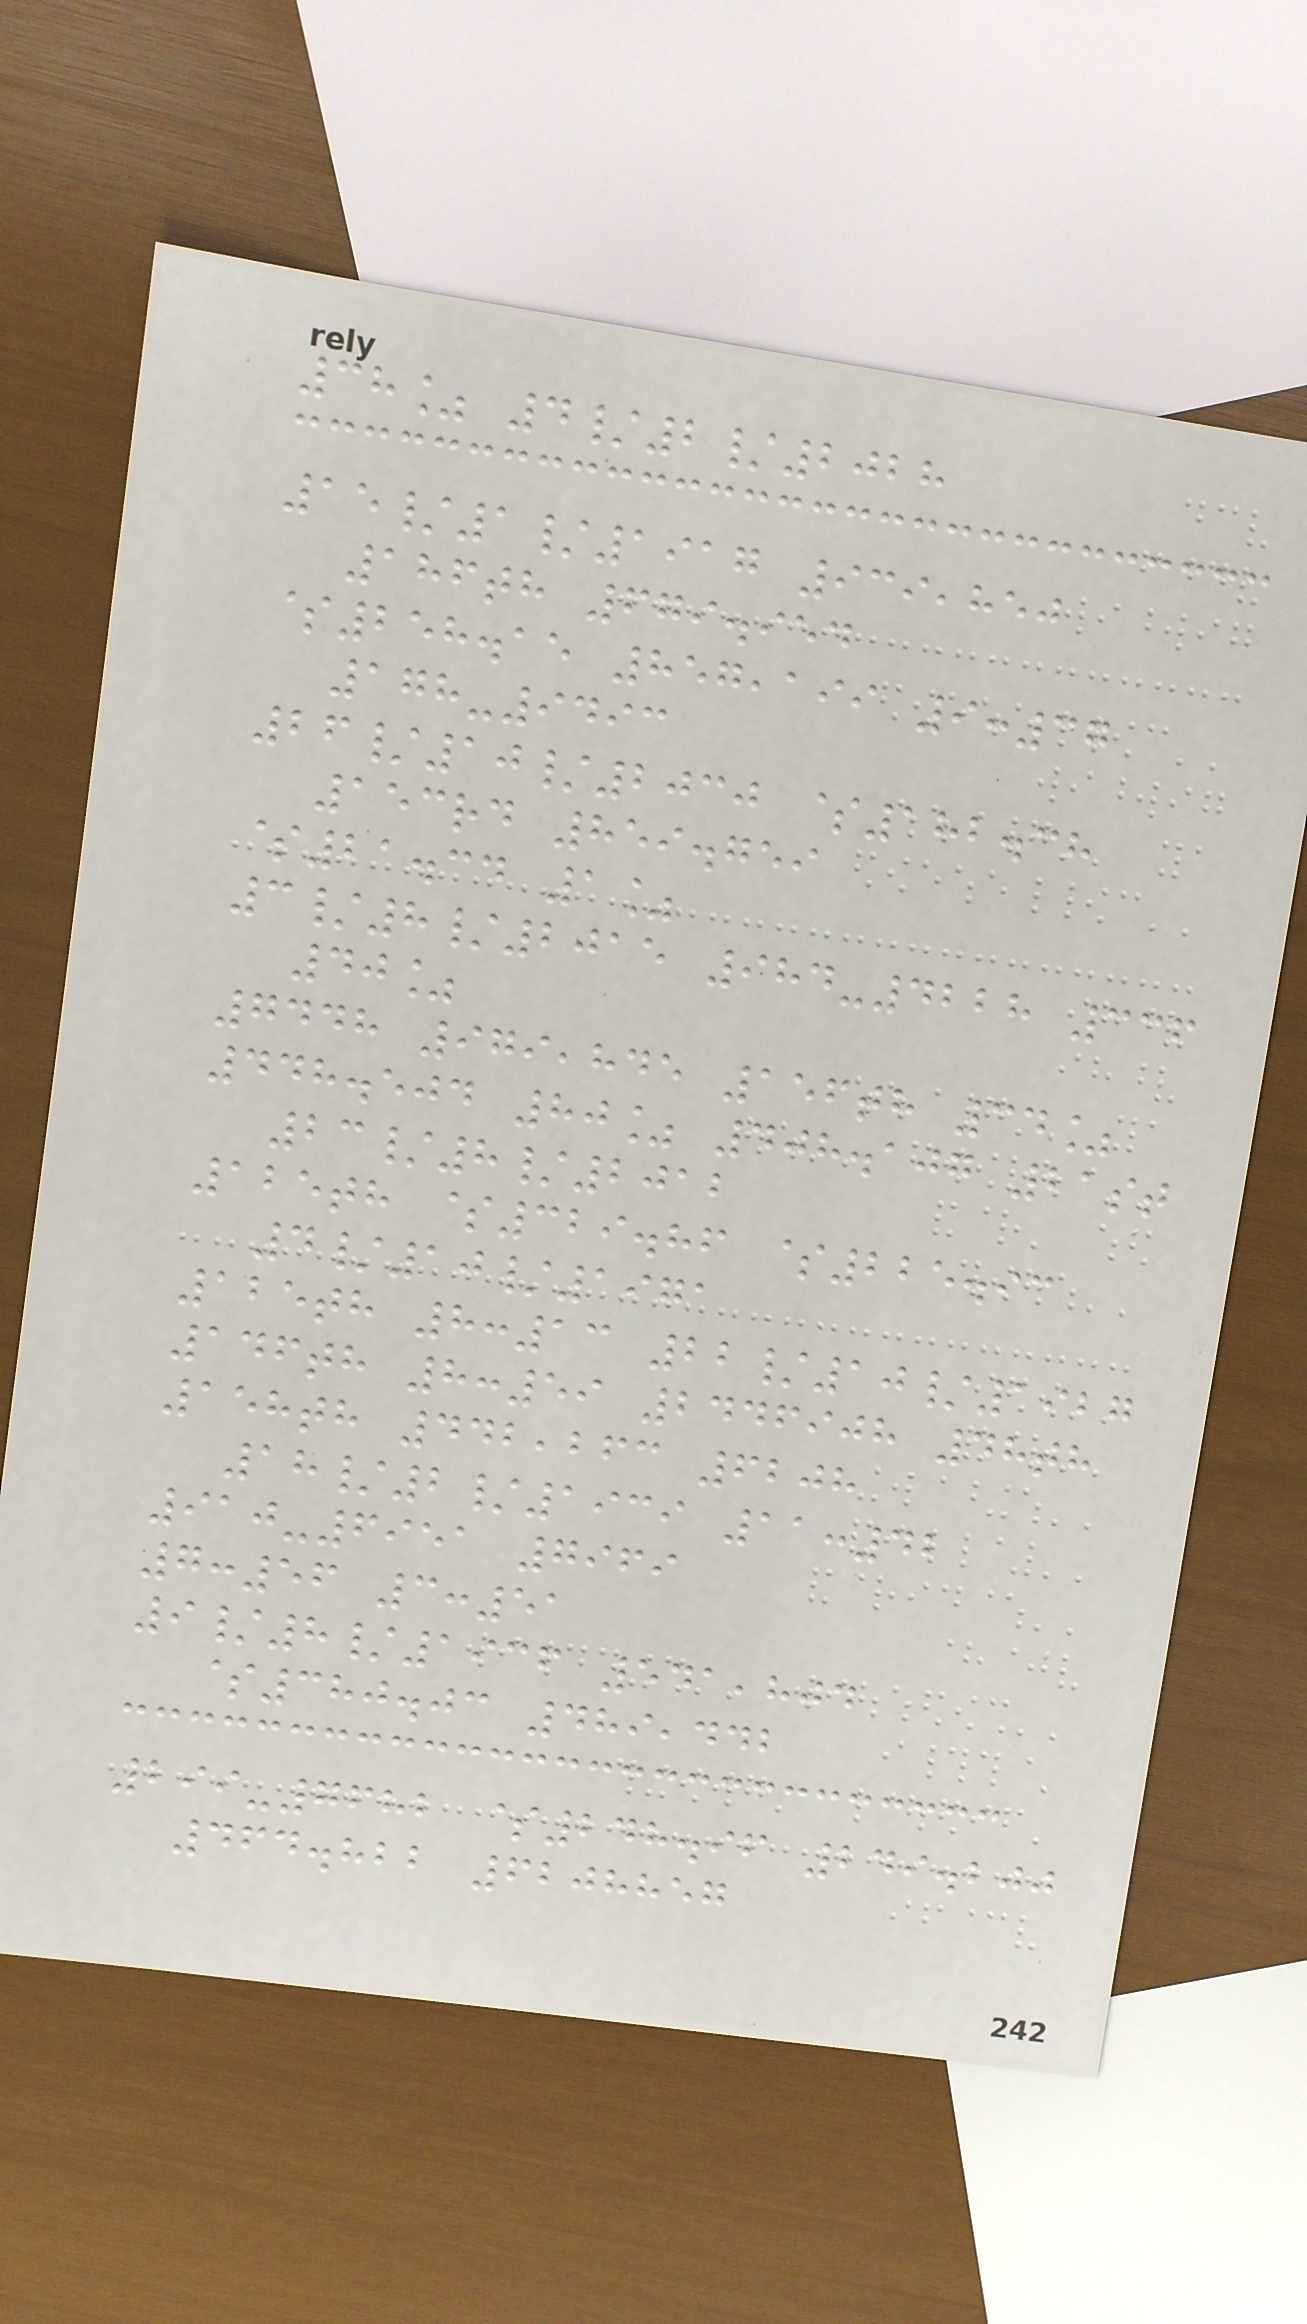38% 4/2/2028
15/1/1917 939,850
186th 679.954
$258.15 857,199 9:37
178-9493
26/10/2030 $182.38
153rd 859.759
$21.34 1%
3/8/2015 984-4228 336
40%
7448 979,845 156th 34%
448.504 80% 408.107 21st
23/8/2012
125th $329.86 $225.93
4/10/1971
125th 8:13 22/10/1927
146th 8:59 2446908 48th
158th 442,263 6208
18/2/1939 11:42
910-6951 7969
7:56 3:51
9/8/1936 541,804
$380.03 489,442
299-7682 $248.96 249.200
464.822 6208857
